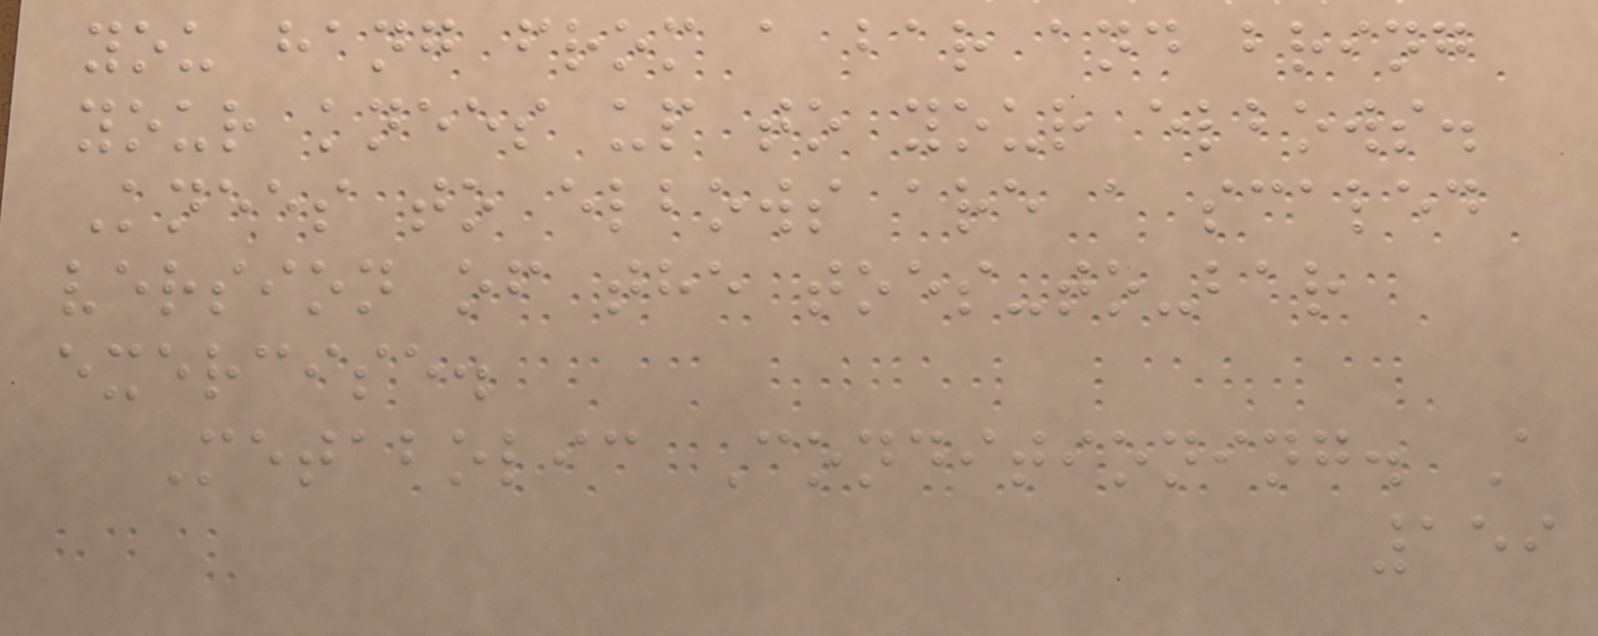you hang from a bar and bring
your knees up to your elbows.
Knees to elbows are a scaled
version of the toes-to-bar
exercise.
Metabolic Conditioning. A
159
